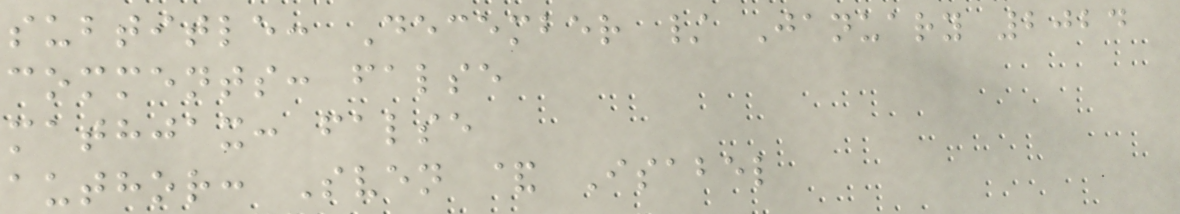subtitle: December / January 2024
comments: false
mathjax: false
author: Sven & Isabel
